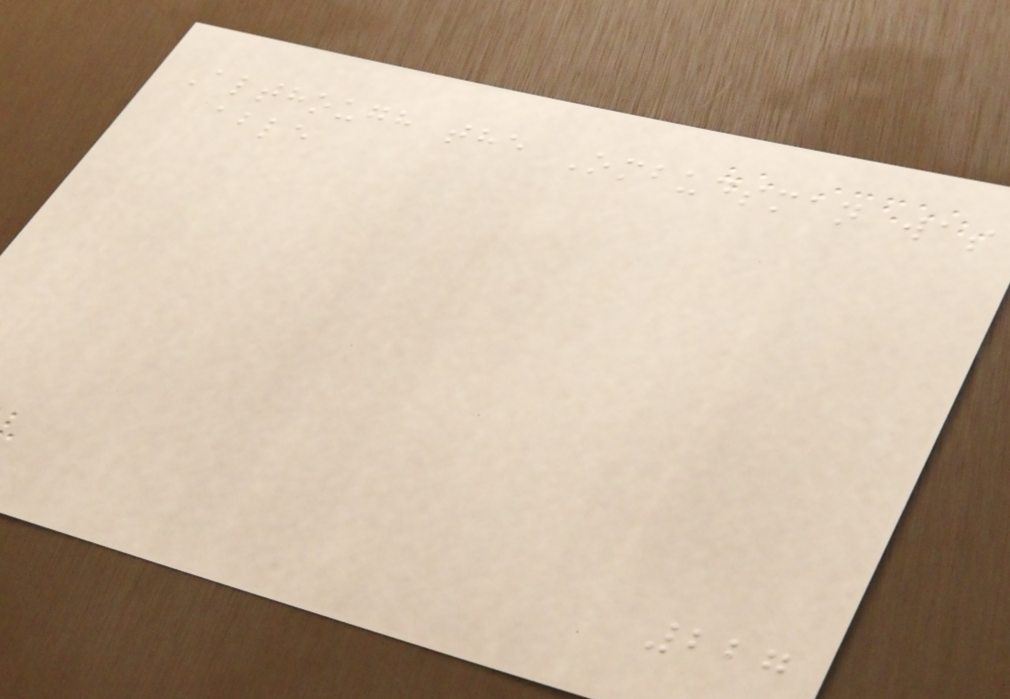Although the Ombudsman was
able
227
